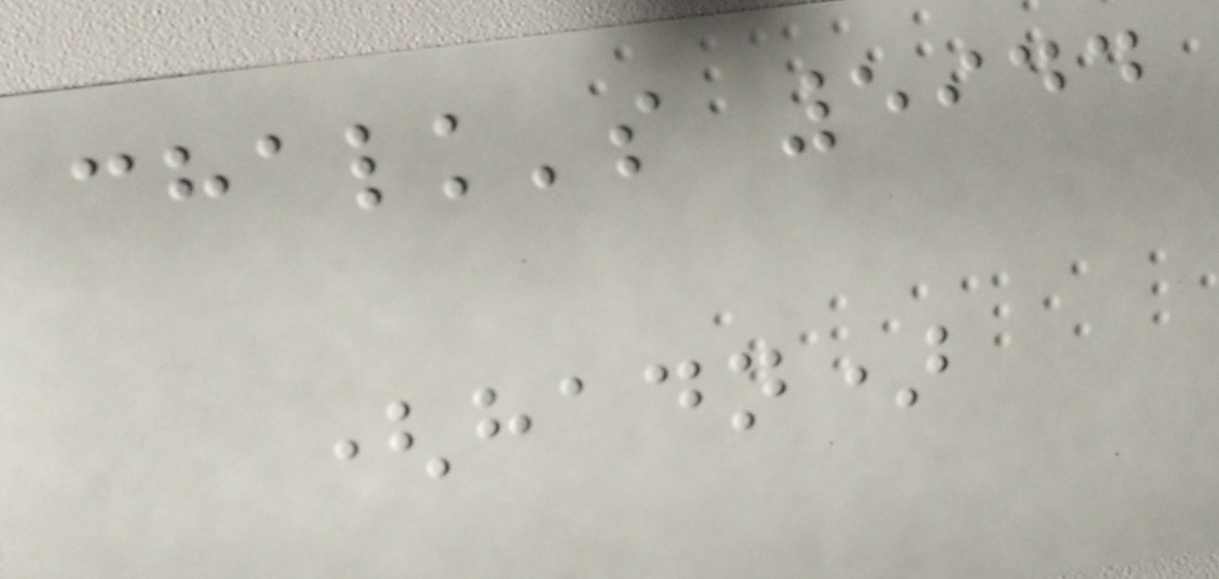chalk's 5944
(hadn)
